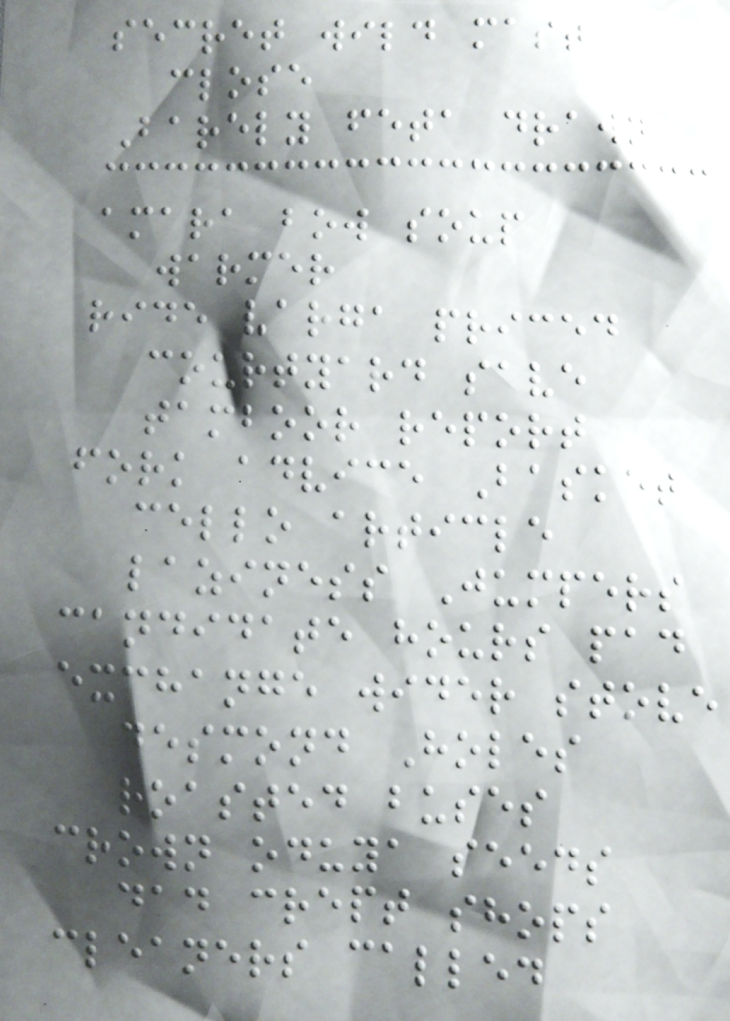secret wild mast
close
Barely feta drawn
amara bow soup
warmer
ride varga priced
courtyard save
tamboor report
fork advice Basket
cello article
laziness Jumpers
candidate hours pad
exchange wider stove
desmond Holes
roasted buses
crown oduya seeds
dad crept shops
cleaners called
